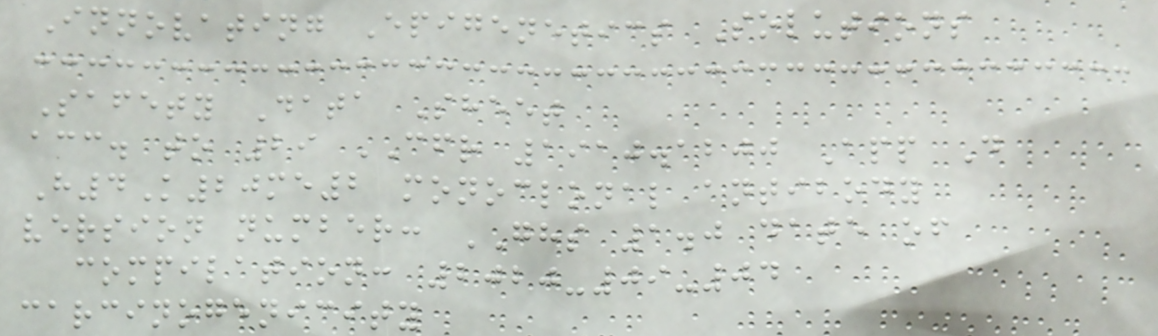Innovating Epigenetics Solutions
Safety Data Sheet
acc. to 29 CFR 1910.1200 App D
H4K20me2 monoclonal antibody
version number: GHS 1.0 date of
compilation: 2020-09-04
carcinogenicity
